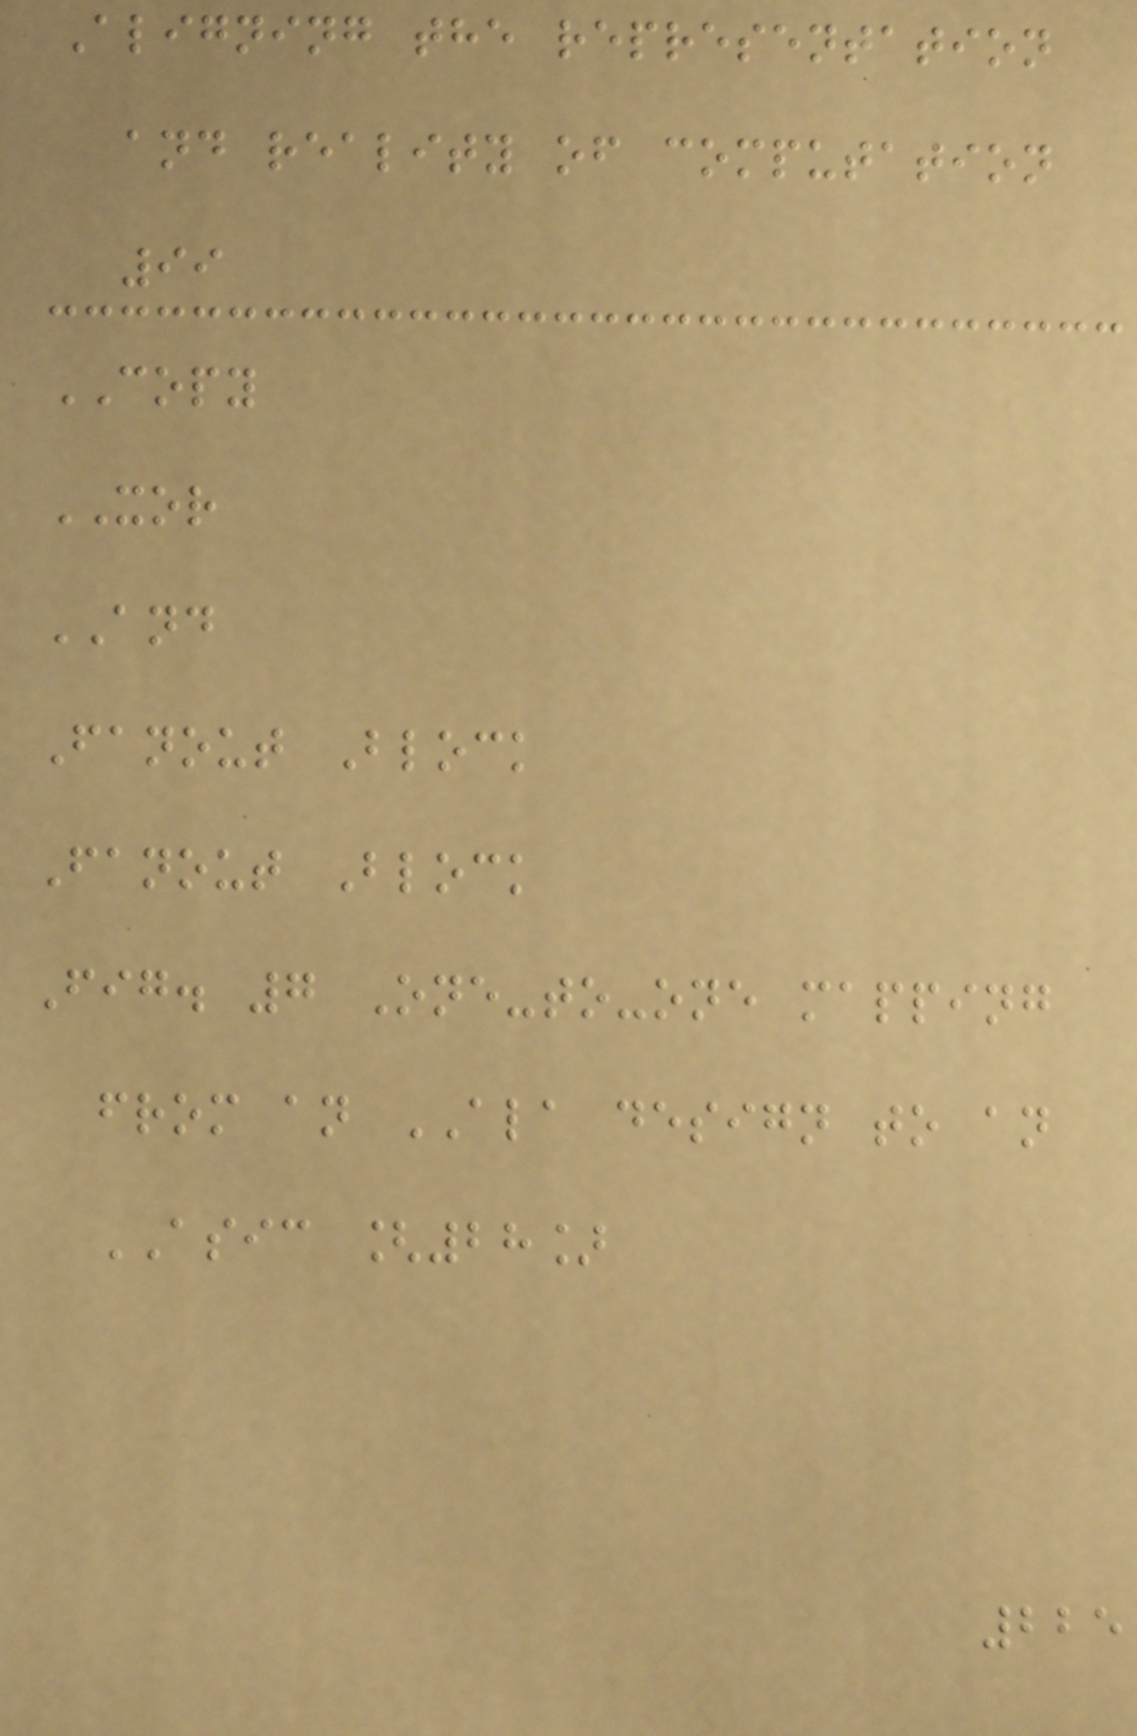Aligning the representation
and reality of computation
99
COPY
XOR
AND
Fanout Block
Fanout Block
Fig. 7 One-to-one mapping
from an ALA design to an
ASIC [28]
225
